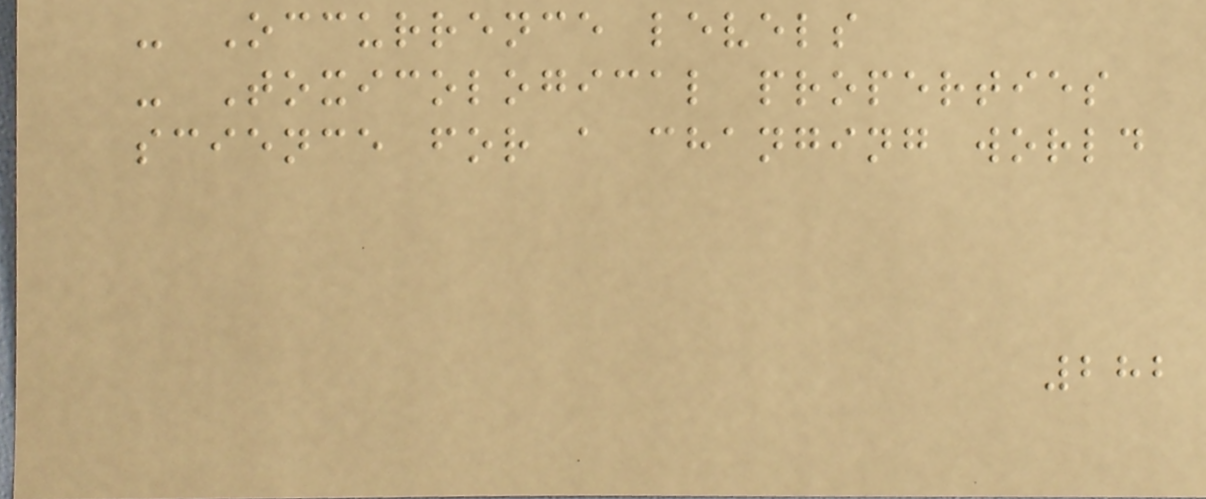- Occurrence levels
- Toxicological properties
science for a changing world
282
